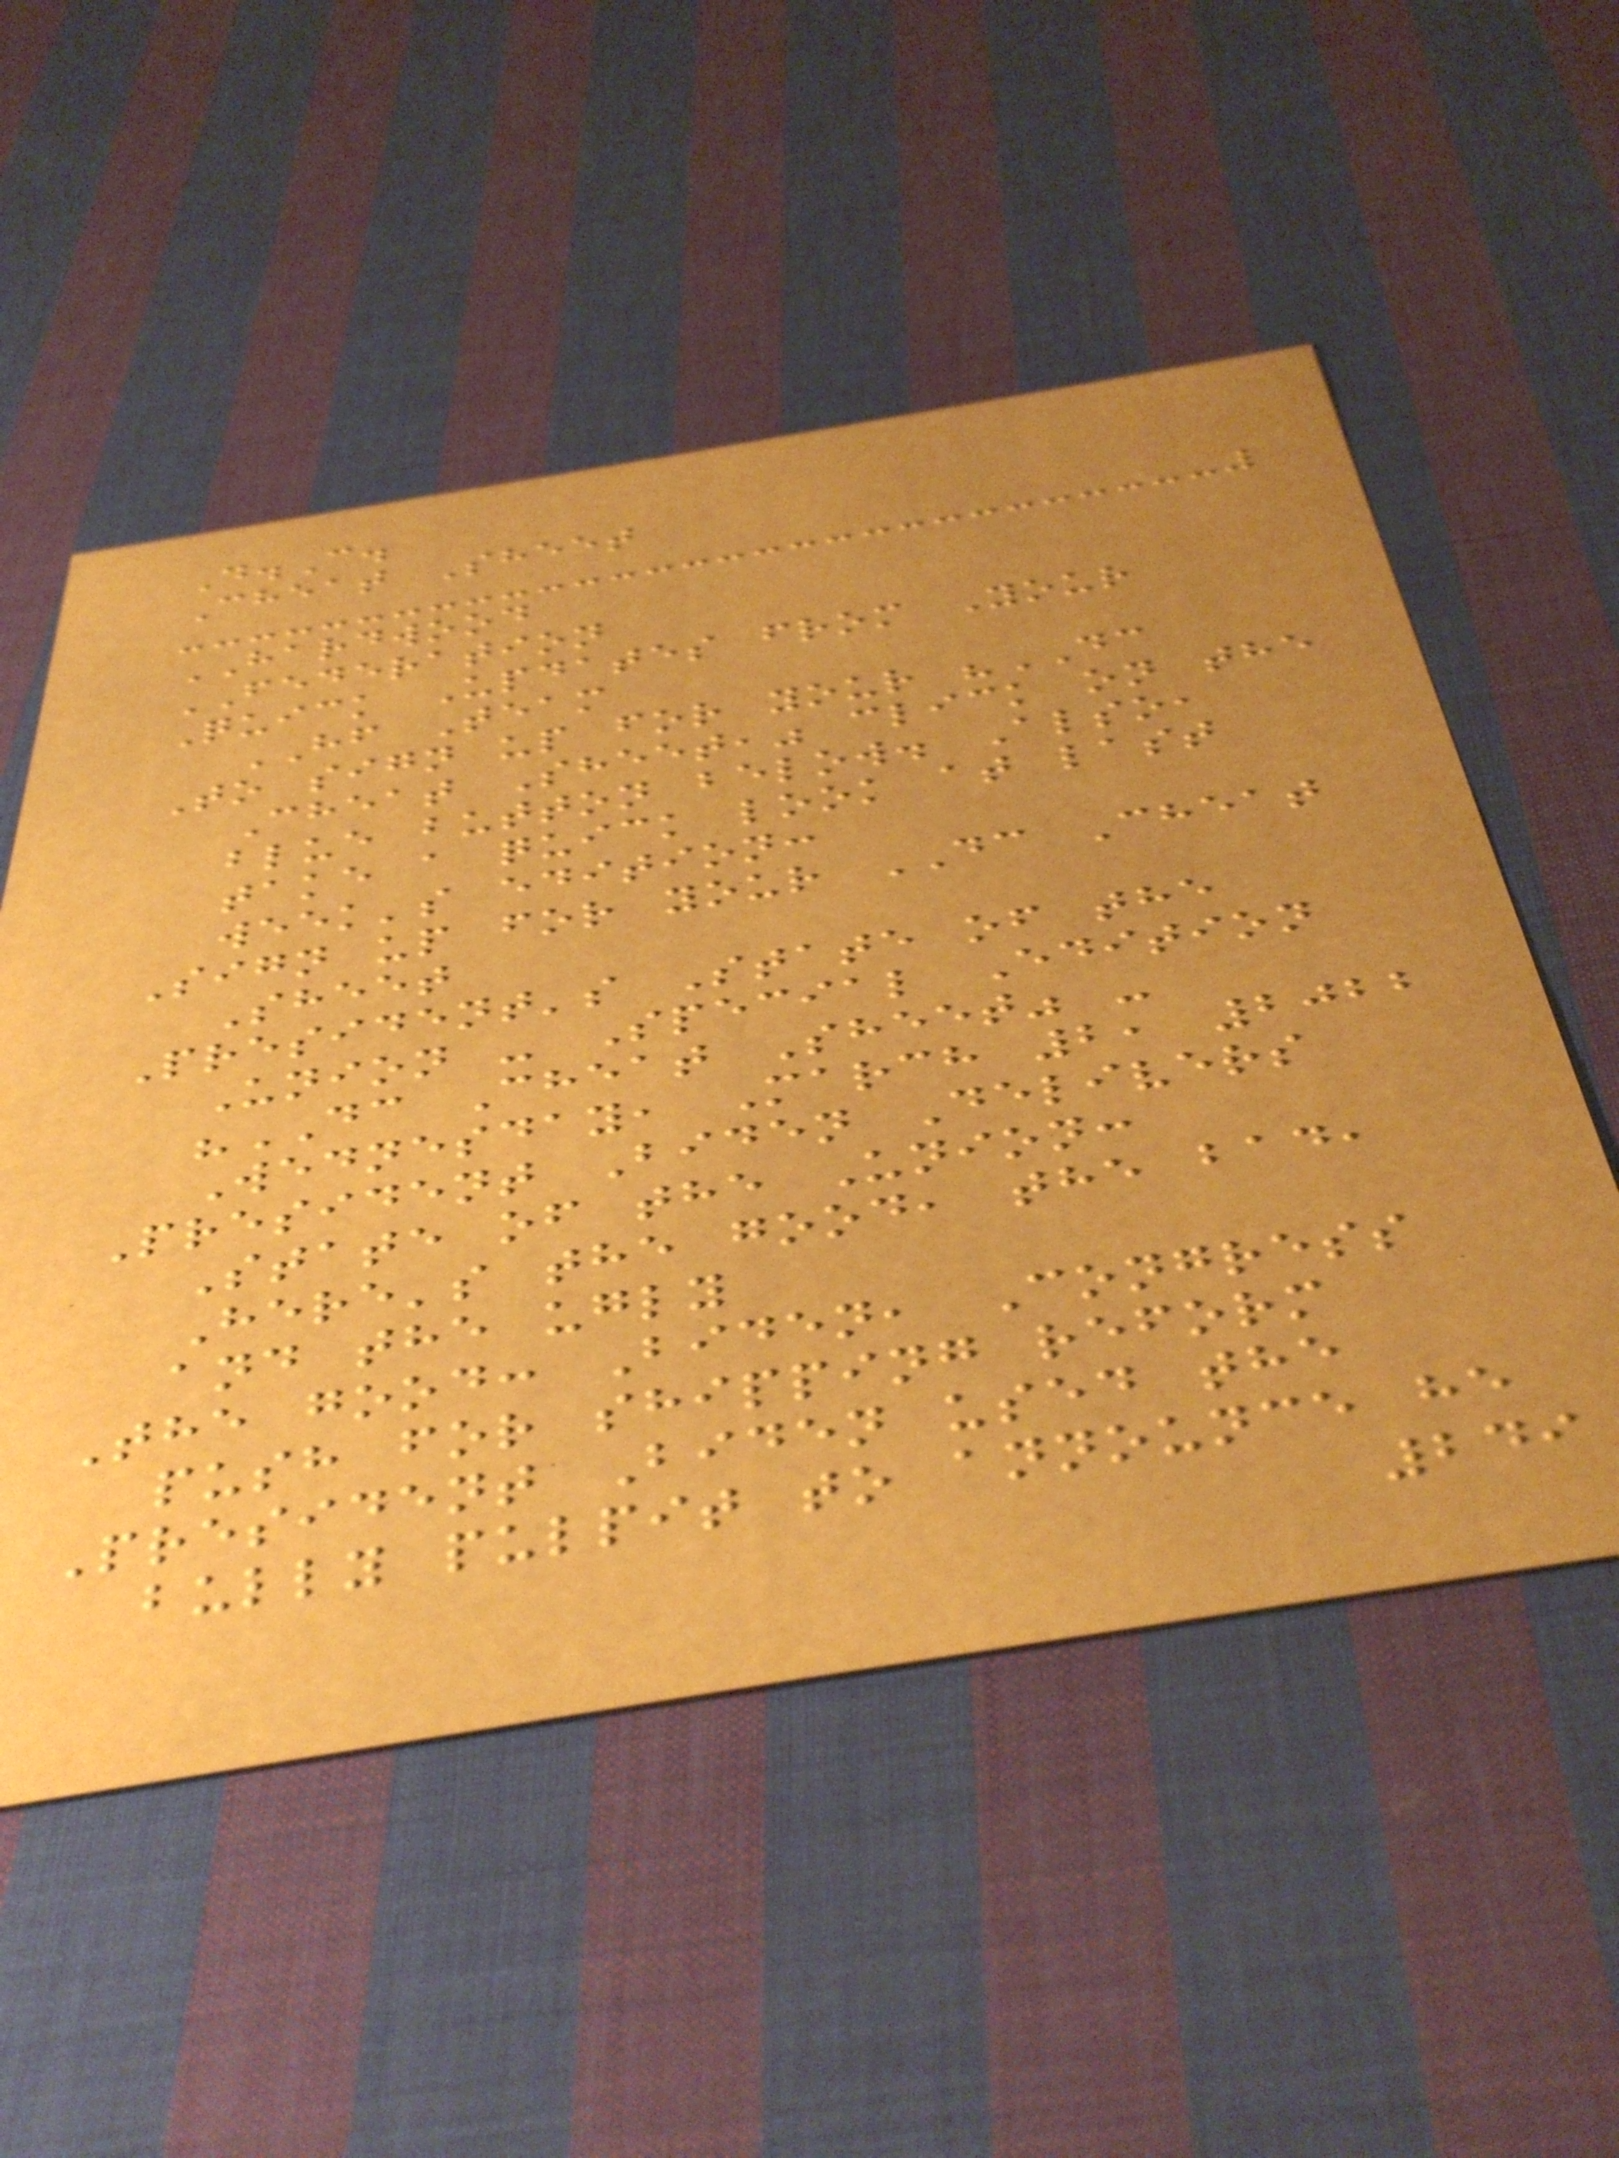D.C.
Cheat Sheet
HARDWOOD
FEDERATION
Quick Updates from Your
HF Team
To sign up for your "DC
Cheat Sheet," click on the
blue button below. Also,
take a quick look at last
week's edition:
Sign up for your DC Cheat
Sheet
President's State of the
Union - Special Edition
"DC Cheat Sheet" -
Wednesday, March 2, 2022
President Biden Delivers
State of the Union:
Here's the good, the bad,
and the ugly
The good: Biden, Congress
push for shipping reform
President Biden used the
bully pulpit to announce he
249
